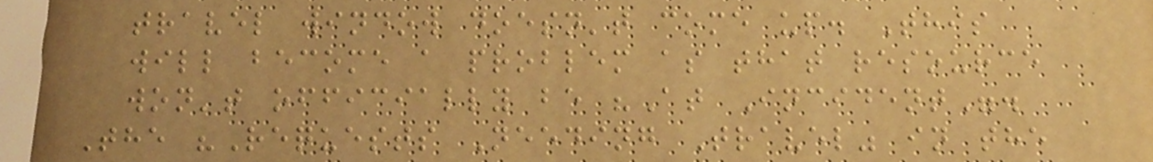travel window doesn't come up. This
will become a problem as that resource
won't officially be "At Incident".
The "Requests Needing Travel" in the
